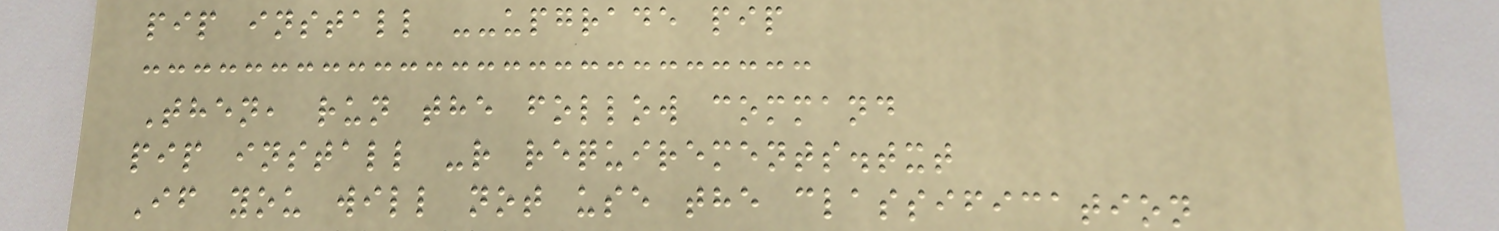pip install --upgrade pip
Then, run the follow command
pip install -r requirements.txt
If you will not use the classification
